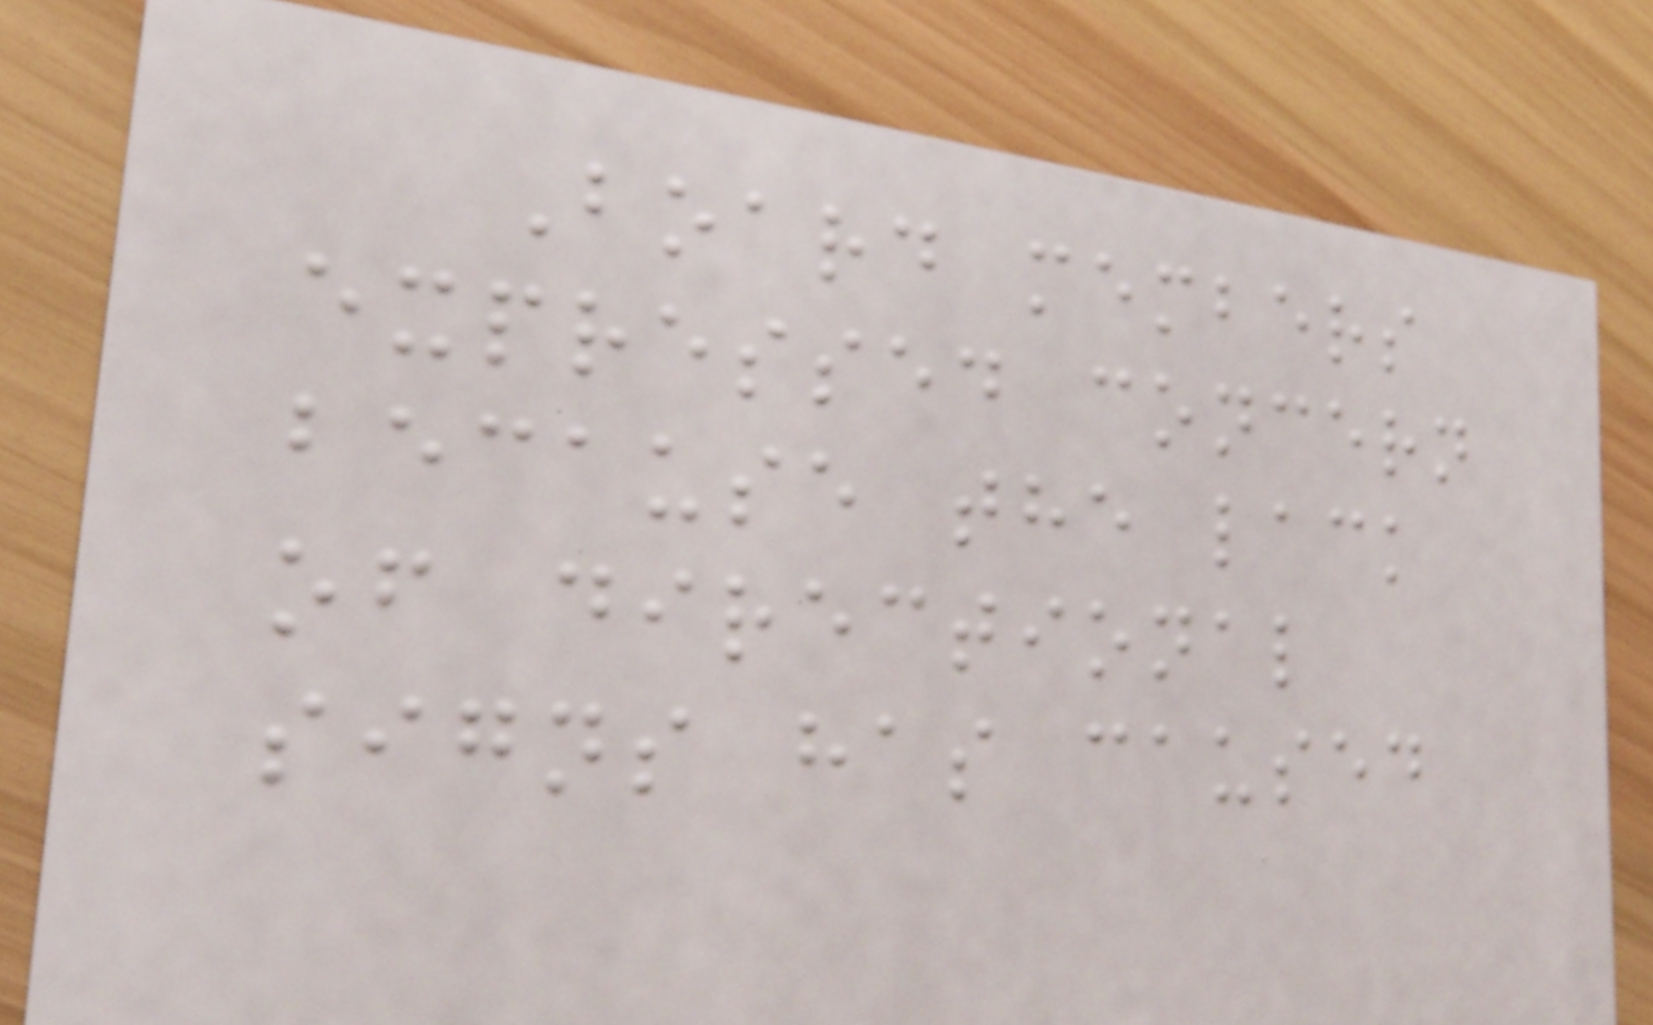Board members
expressed concern
because the lack
of directional
signs has caused
